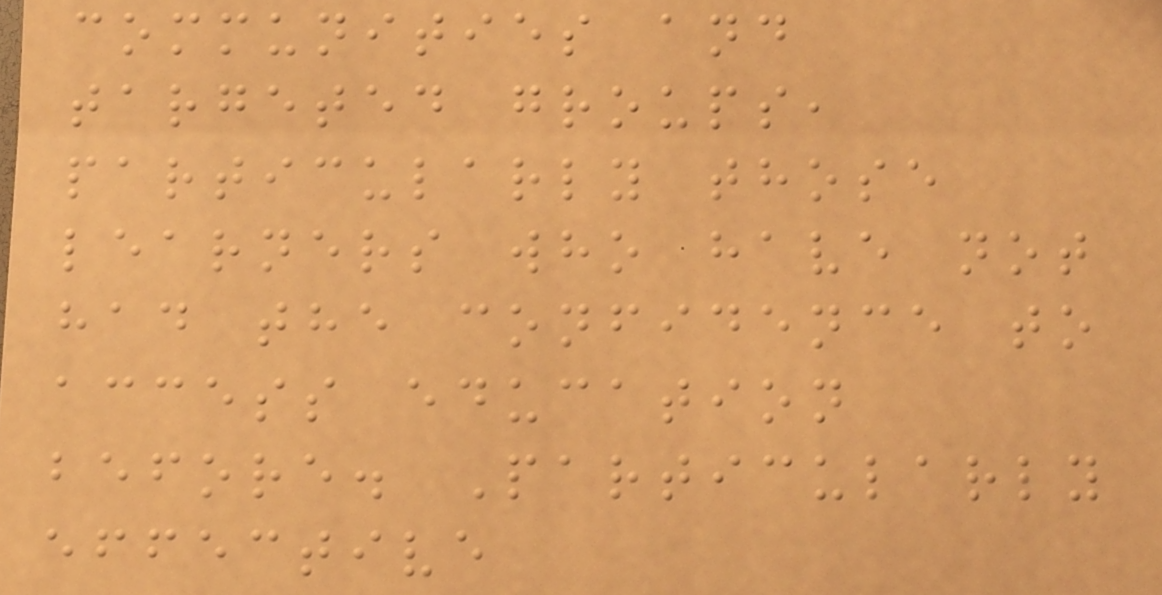communities and
targeted groups,
particularly those
learners who have not
had the confidence to
access education
before. Particularly
effective
